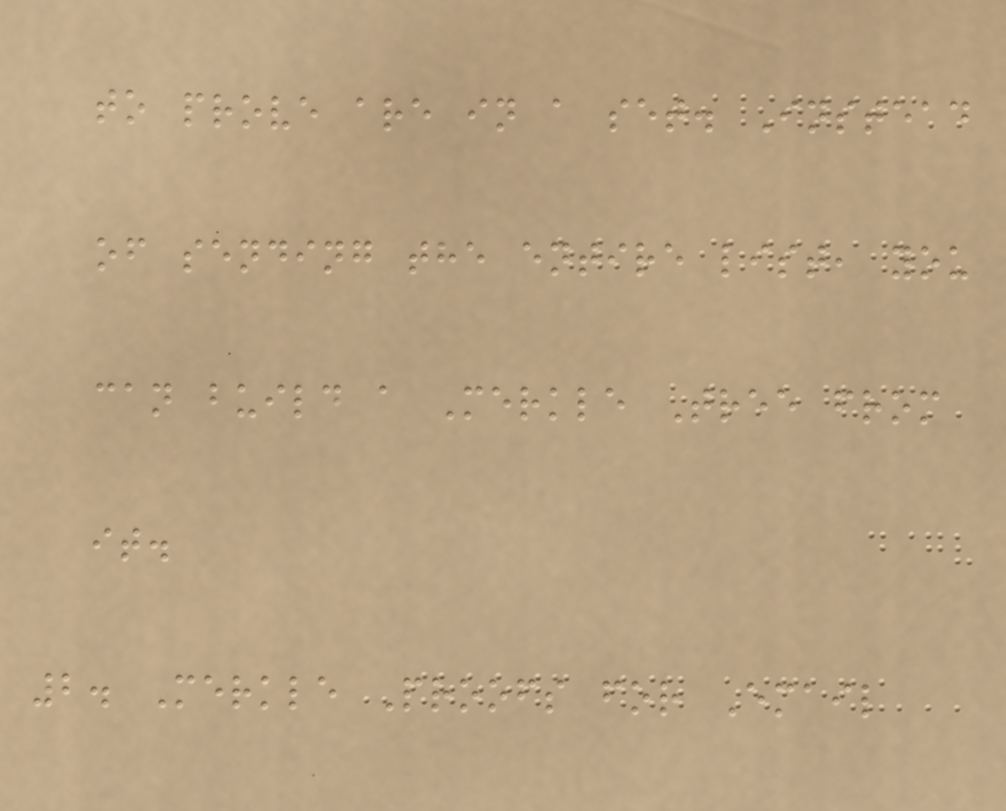to prove are in a set. Instead
of sending the entire list, you
can build a Merkle Tree from
it.
2. Merkle Proofs for Email
